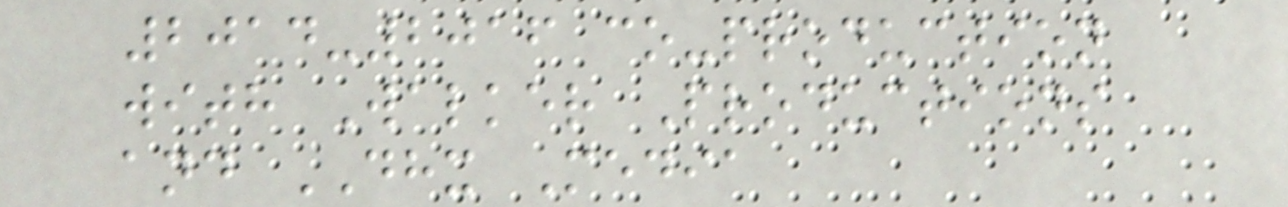2014-2016 co-production
with Walker Productions
and DHX Media
